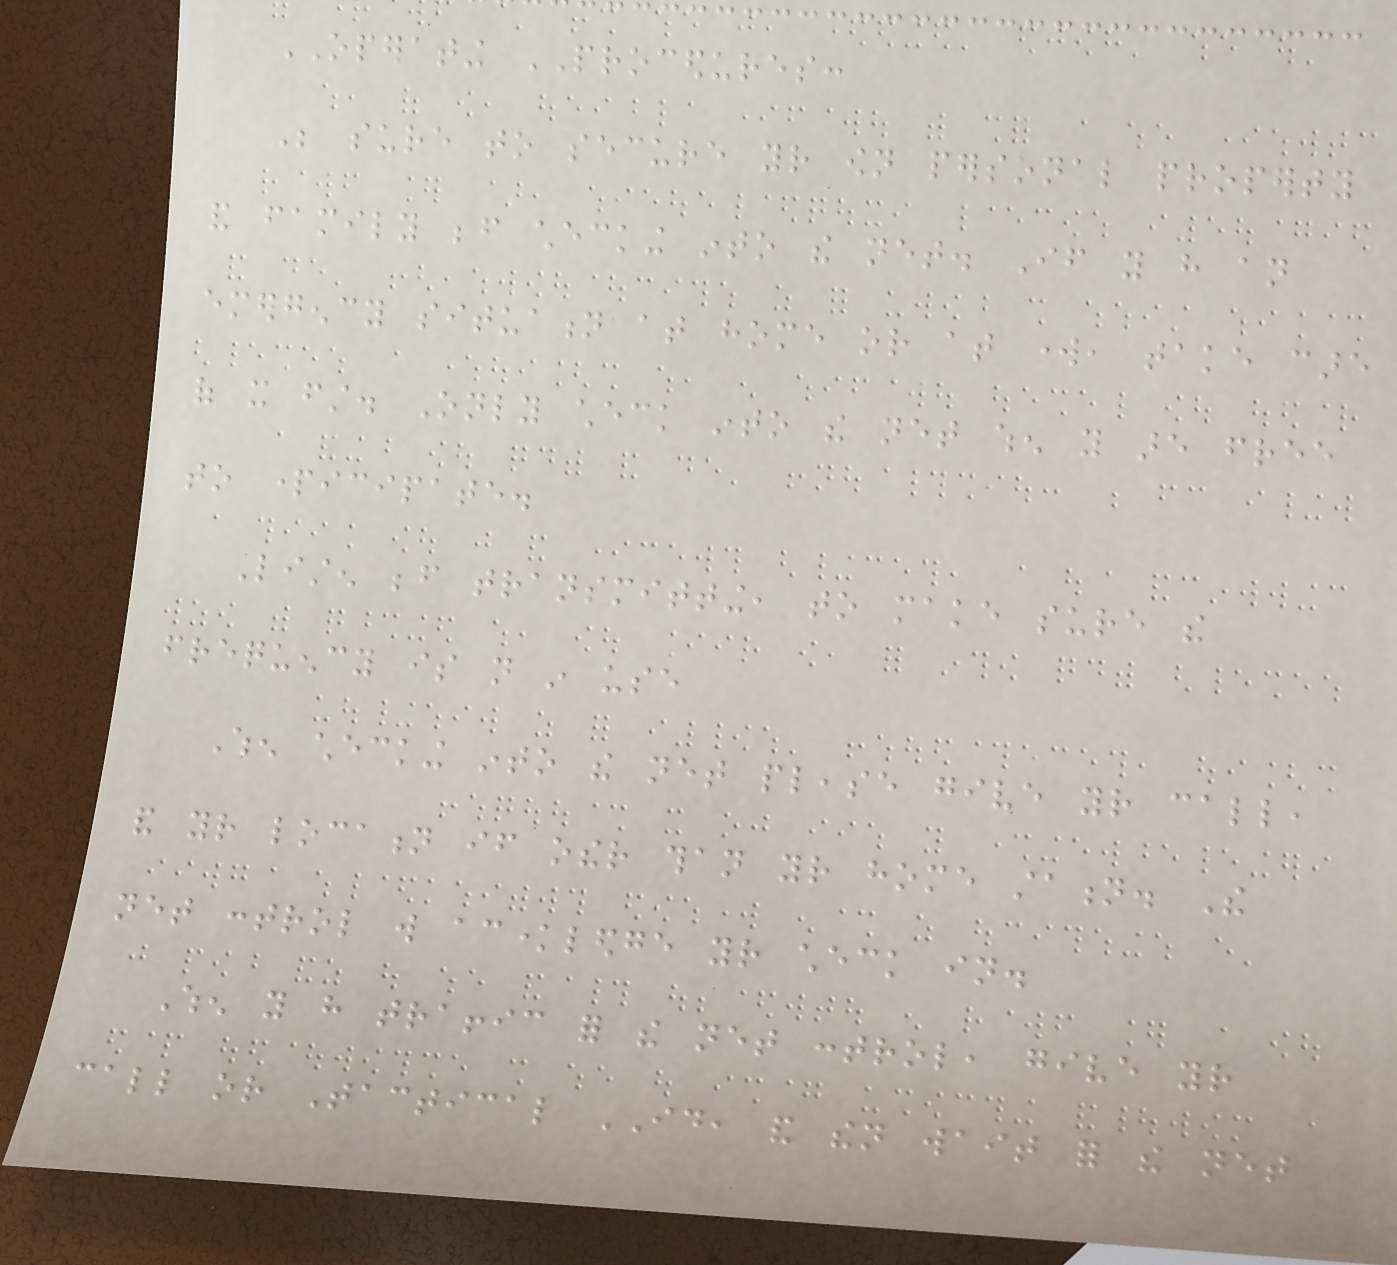OPERATING PROCEDURES:
Be sure to secure your own personal property
and family before checking into the net. If you have an
emergency situation at home or at work, take care
of it first. Only check into the net when you are free
to participate.
Listen before transmitting, to make sure the
frequency is not in use
When checking into the net please give your call,
and your location if other than your home station. The
net control will acknowledge your check in.
When you have traffic for the net control, give your
call or Tactical ID, and then wait for the net
